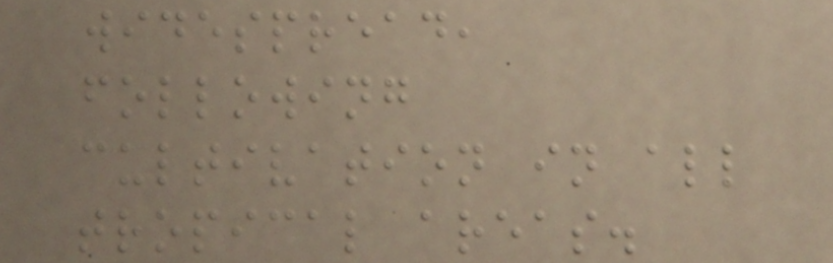widespread,
following
cultivation in all
tropical areas.
